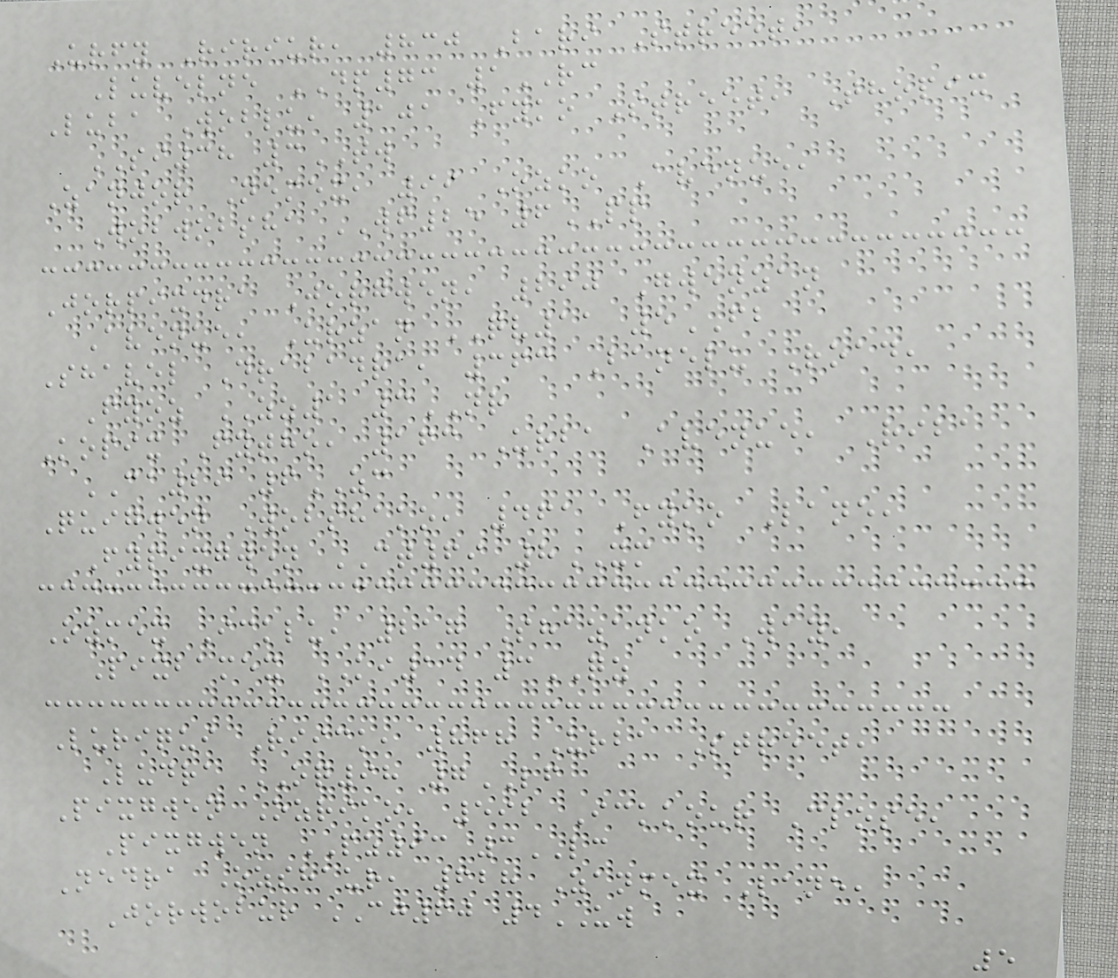Urfy Ririur, 830 Bari Street,
Luvelne DP73 1RC
Luba Woblu, 101 Fyko Street, Thopix
SI38 3TW
Zanjor Nemex, 99 Ozko Avenue,
Wobwobsha WF25 6PP
Jorpixdra Jorgwen, 290 Gwenzan
Avenue, Urzan QV11 5FB
Shavel Drabadra, 363 Banelu Road,
Fyoz ZZ1 3NR
Kopix Fytho, 163 Urba Avenue, Riba
CA29 6ZC
Quigwen Wobshako, 461 Fyko Lane,
Fypixgwen CT69 8XM
Ozmex Icklu, 217 Shazanko Way,
Pixbamex KI14 3QZ
Luriqui Riick, 868 Urba Street,
Ludra OQ98 7LF
Pixgwen Ozriko, 592 Ickkour Close,
Pixgwen PZ93 3LC
Nedra Ozshaur, 628 Zanmex Lane,
Jorwobur CJ60 4UW
5
